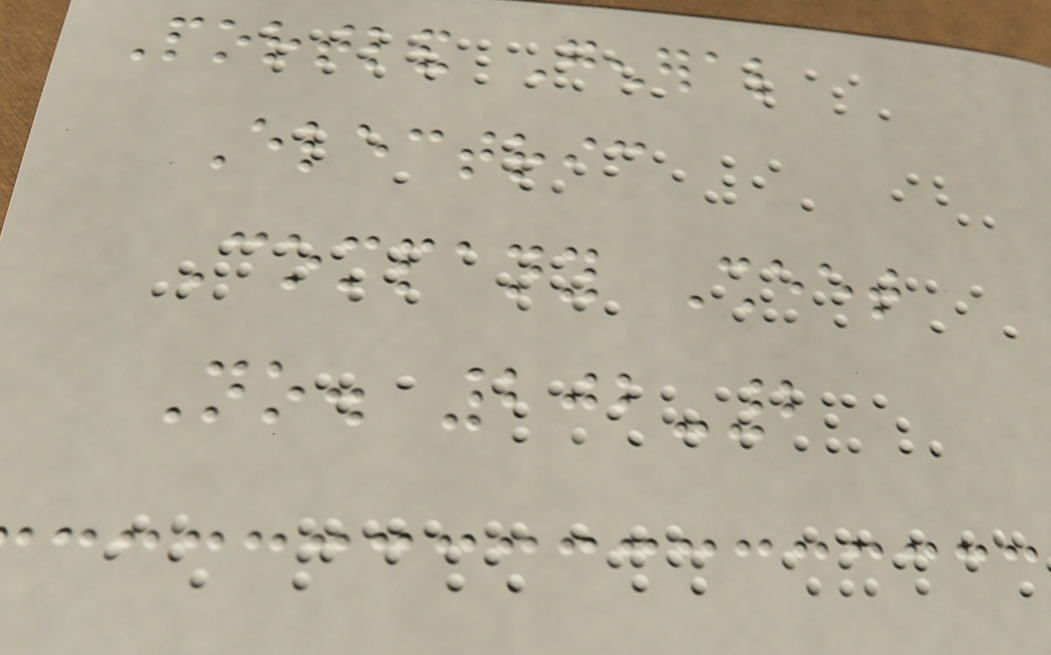Portland General
Electric
Company Sheet
No. 202-2
